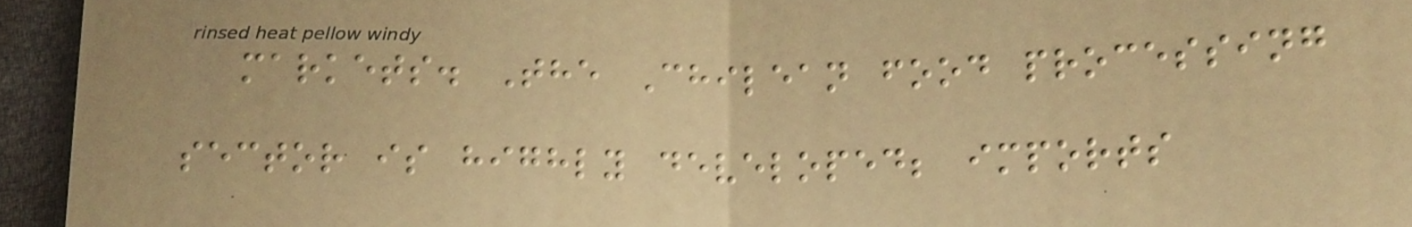markets. The Chilean food processing
sector is highly developed; imports
